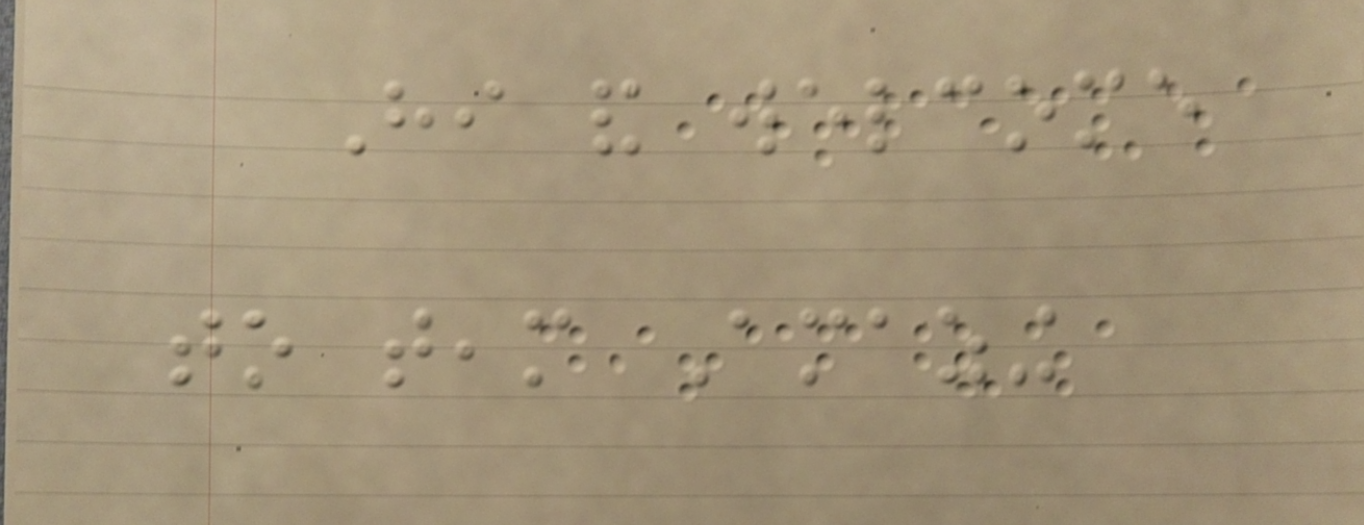Hi and welcome
to team Amazing
